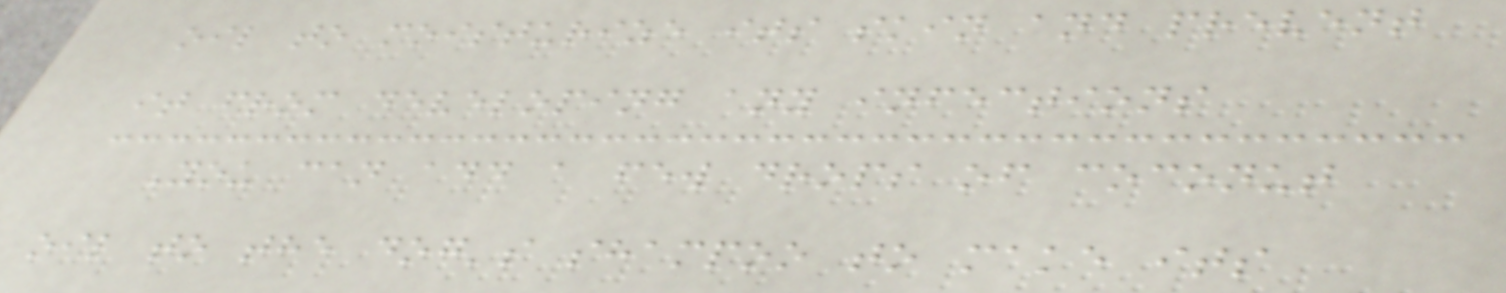oil to moisturize its skin and prevent
it from developing any infections
You can add a few drops of coconut
oil to the dog's shampoo to make its
